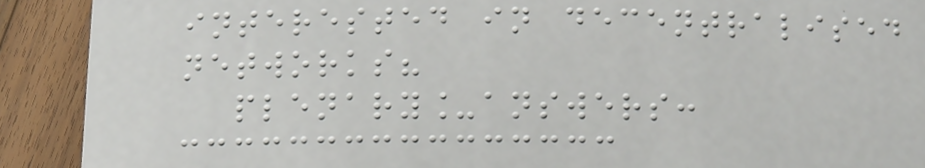interested in decentralised
networks?
plenary_answers:
